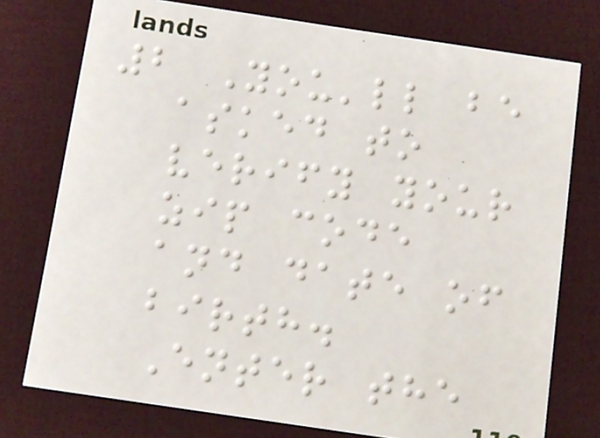2 You'll be
asked to
verify your
zip code
and date of
birth.
Enter the
